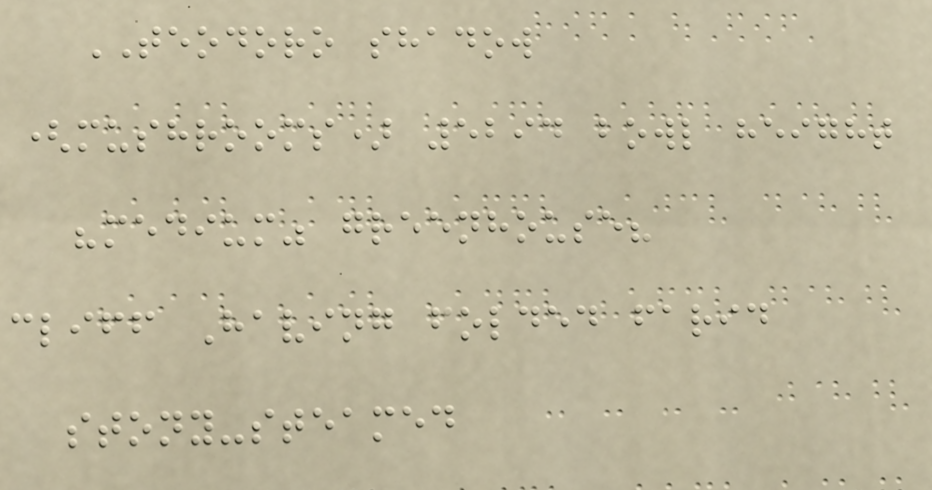TEODORO shadow
(mushrooms) 5294 bowl height
"medium" greenhouse?
cliff Having folded farid
stony-steamed
